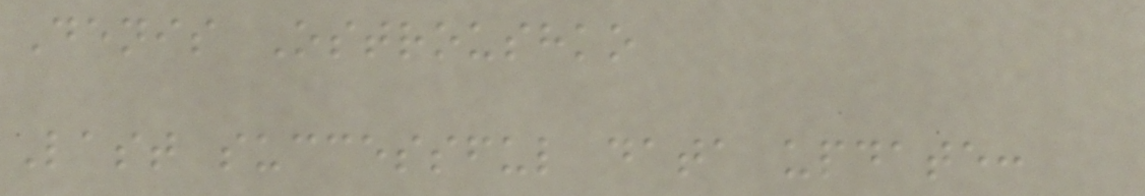Denis Ostroushko
Last successful data update:
